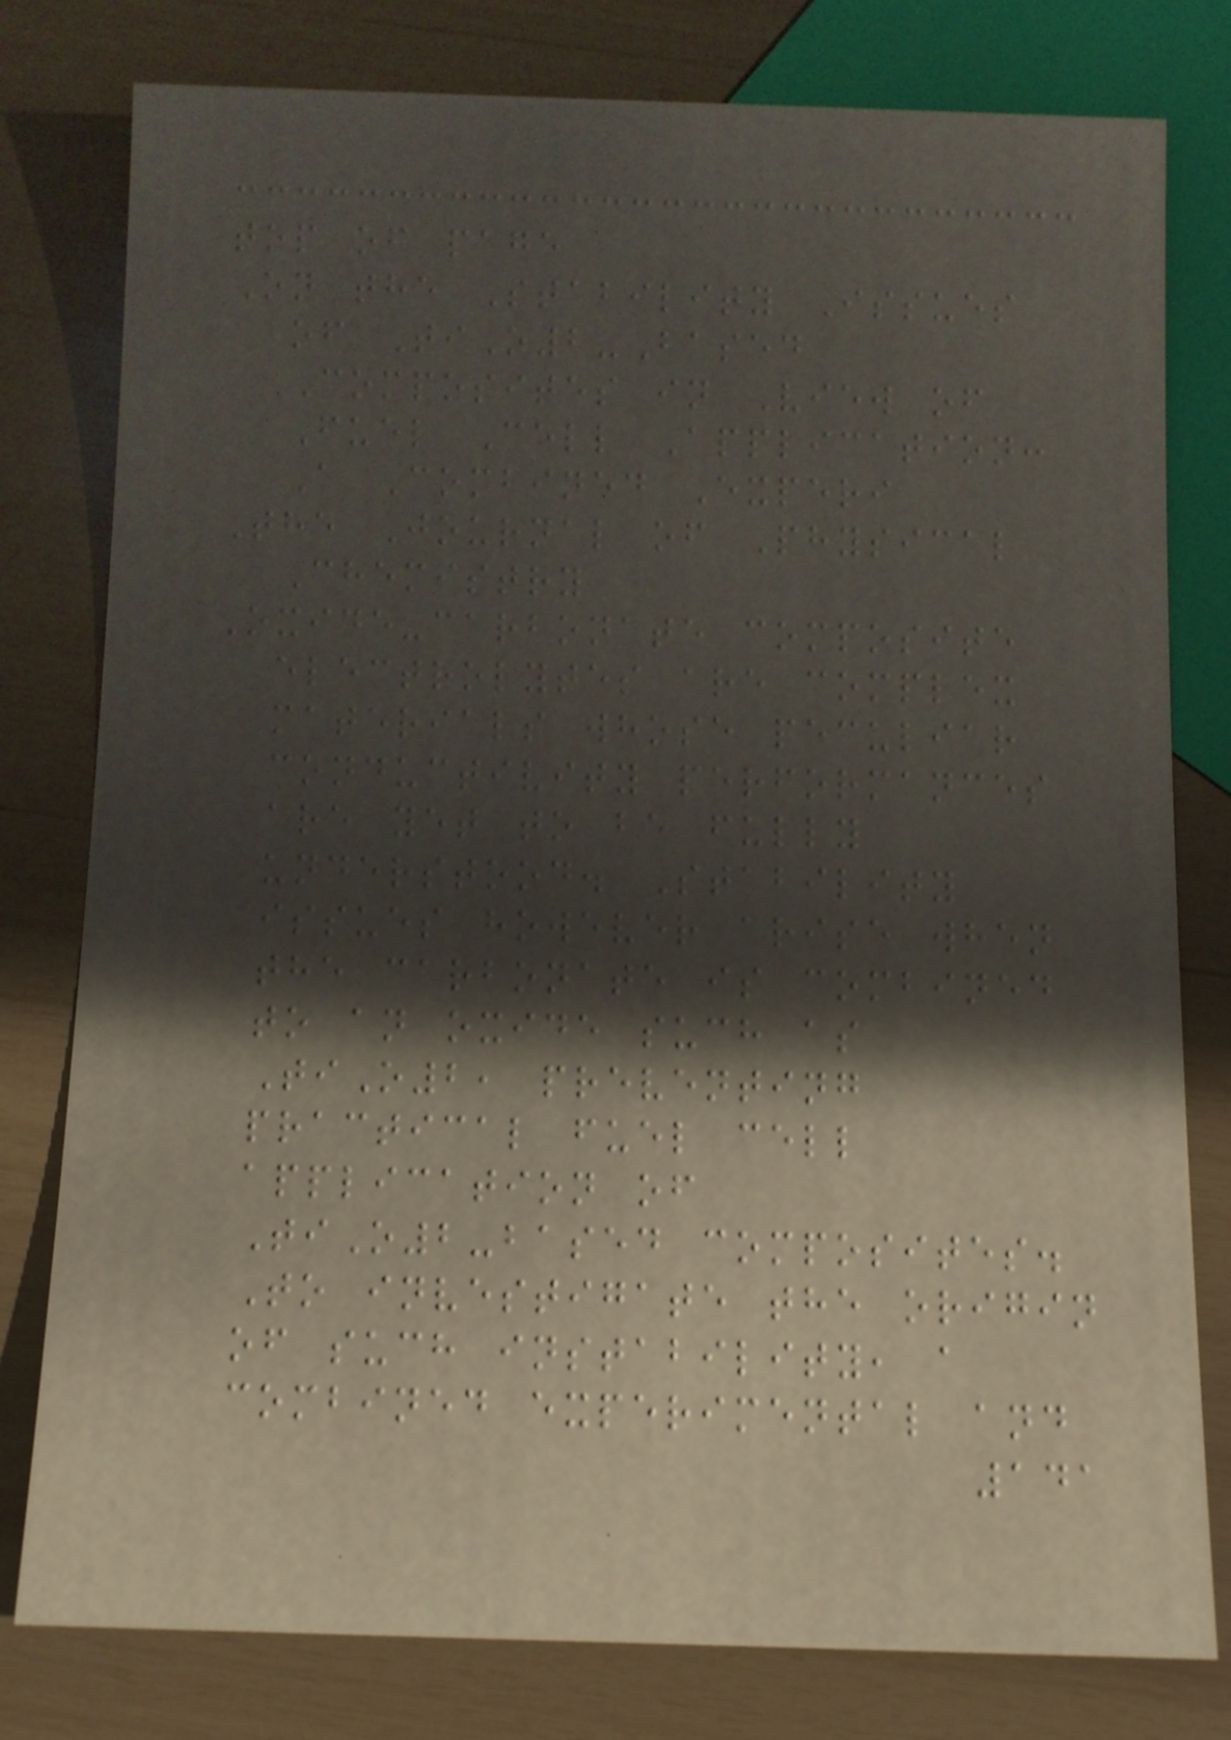top of page
On the Stability Issues
of TiO2-Based
Composites in View of
Fuel Cell Application:
A Combined Experi
The Journal of Physical
Chemistry
Oxide-carbonate composite
electrolytes are complex
materials whose peculiar
conductivity performances
are yet to be fully
understood. Stability
issues however arise when
the carbonate is combined
to an oxide such as
TiO2, preventing
practical fuel cell
application of
TiO2-based composites.
To investigate the origin
of such instability, a
combined experimental and
141
